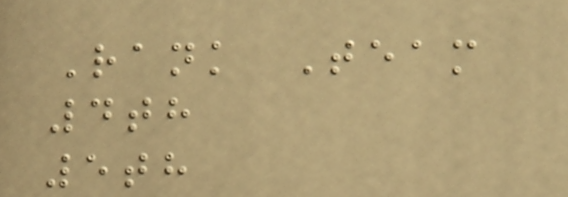Rank Team
4th
5th
